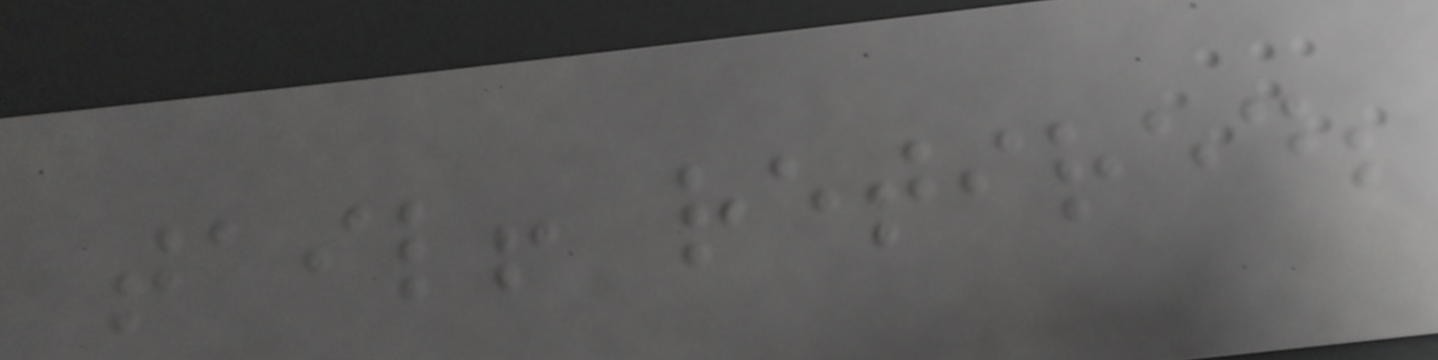tail! retired;
